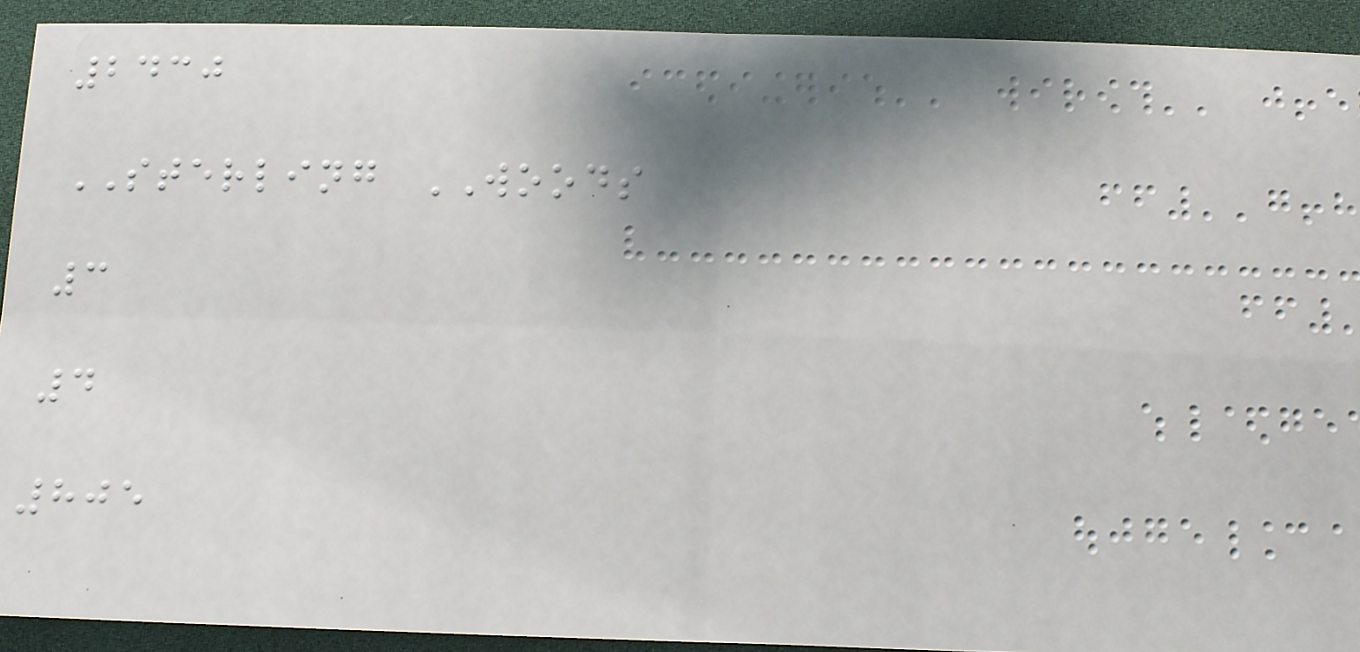2430
STERLING WOODS
3
4
805
